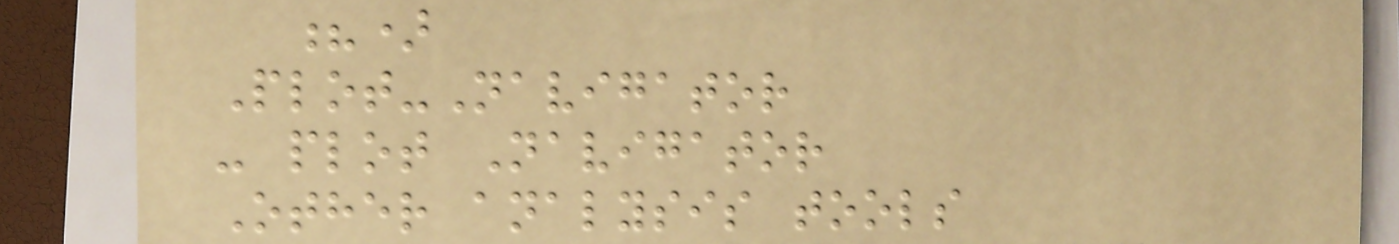?)
Plot-Navigator
- plot Navigator
Other analysis tools
